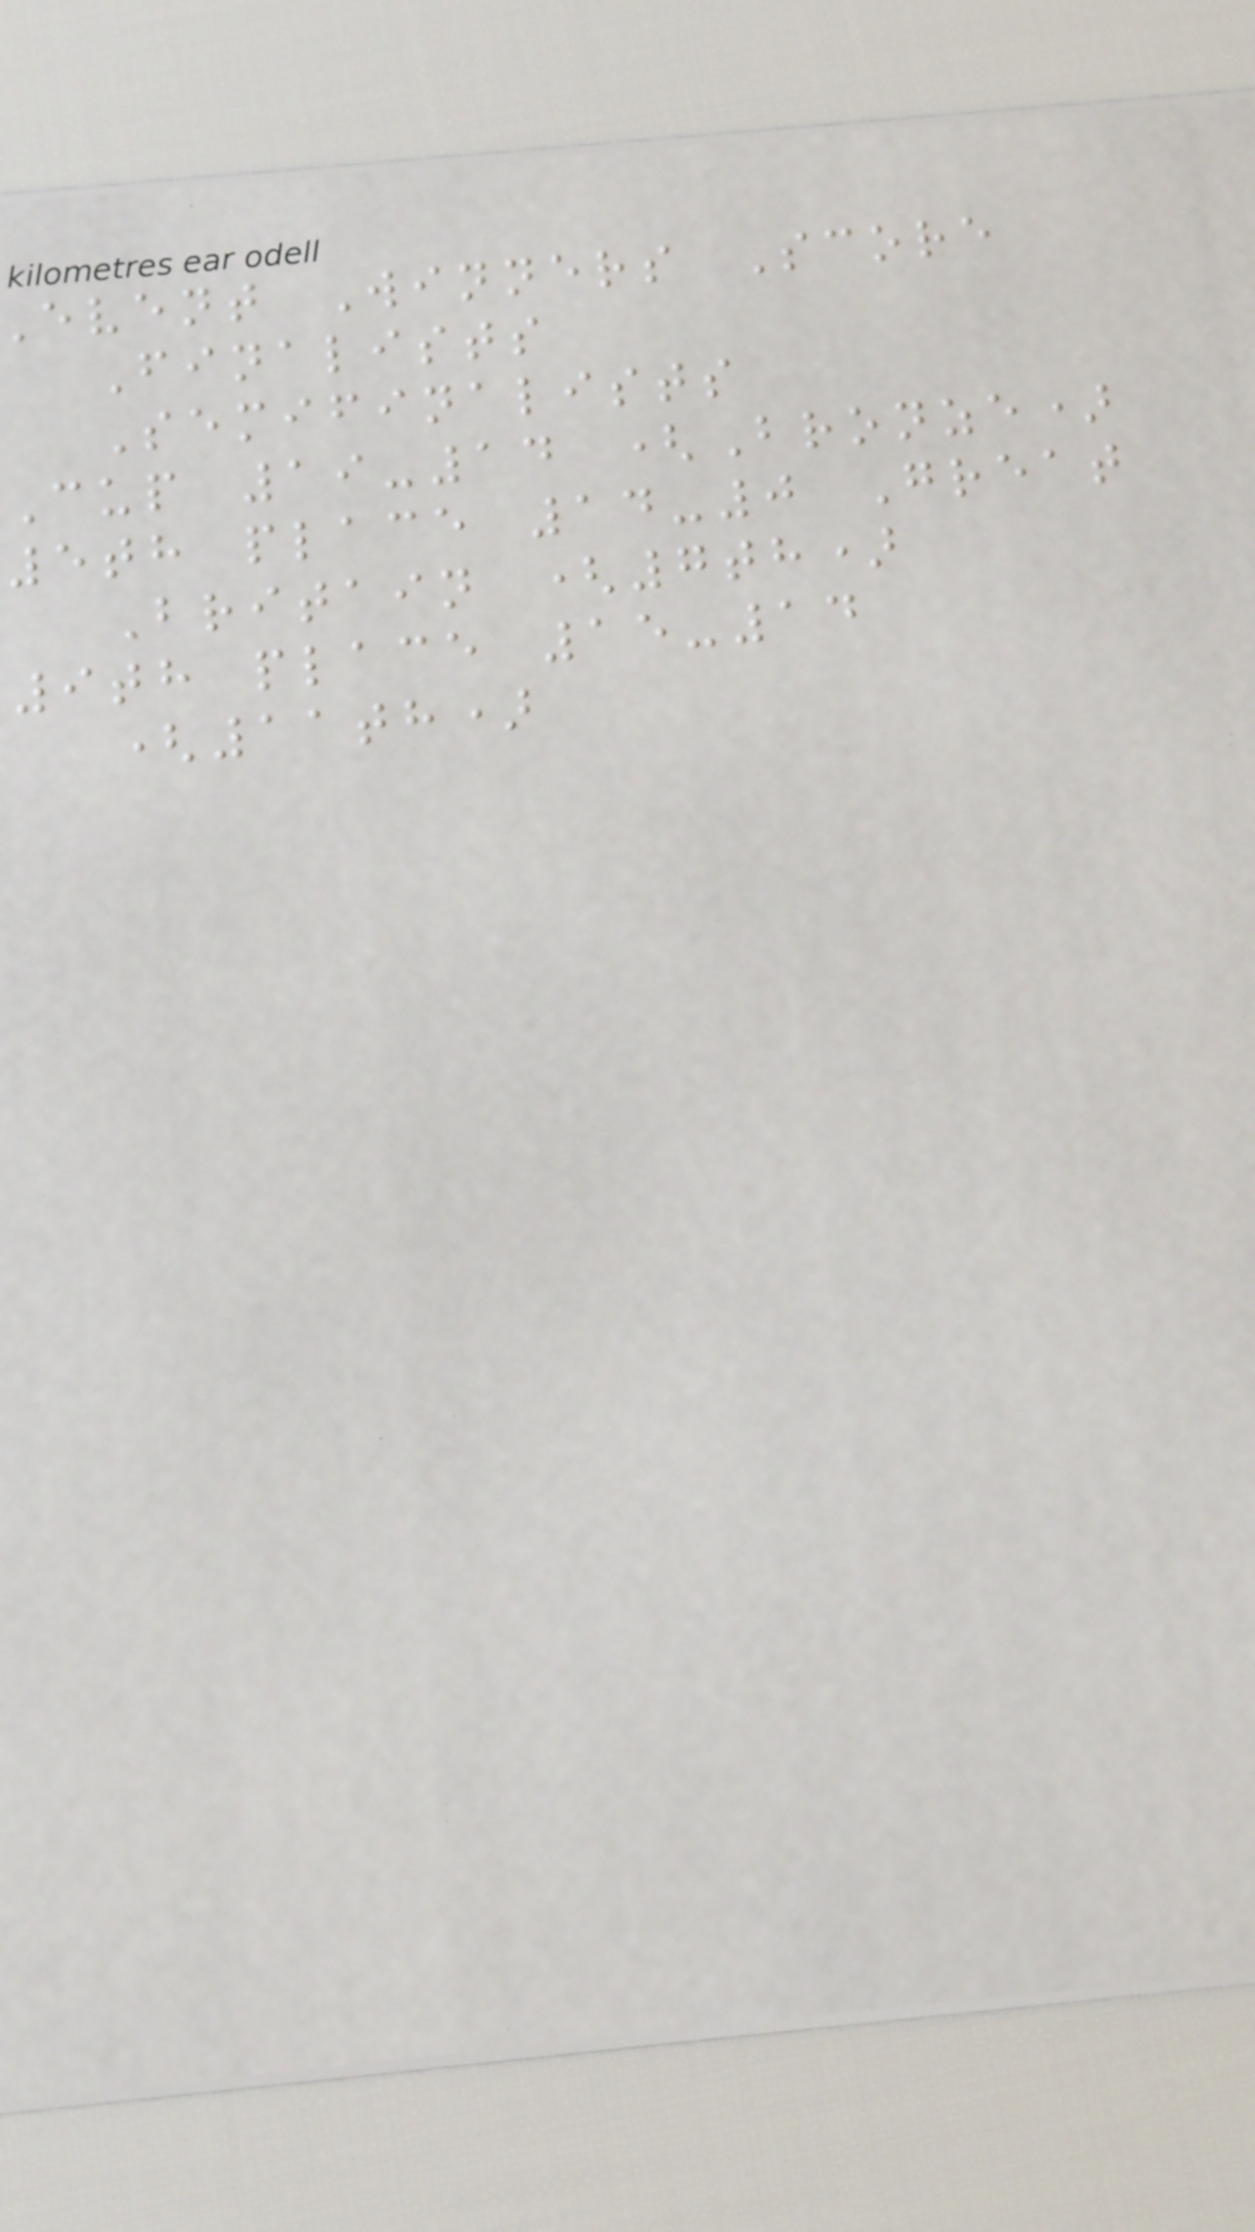event Winners Score
Finalists
Semifinalists
Cup 19-14 (Bronze)
5th place 14-0 Great
Britain (7th)
9th place 15-14
(11th)
